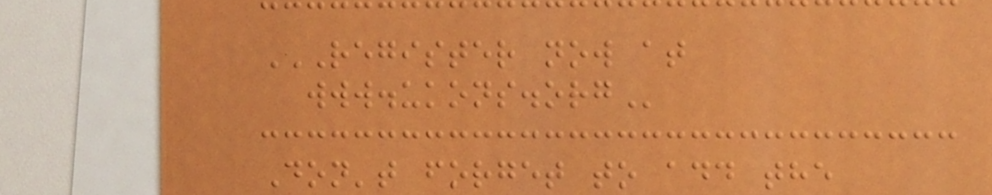REGISTER NOW AT
WWW.UKONS.ORG
Don't forget to add the
